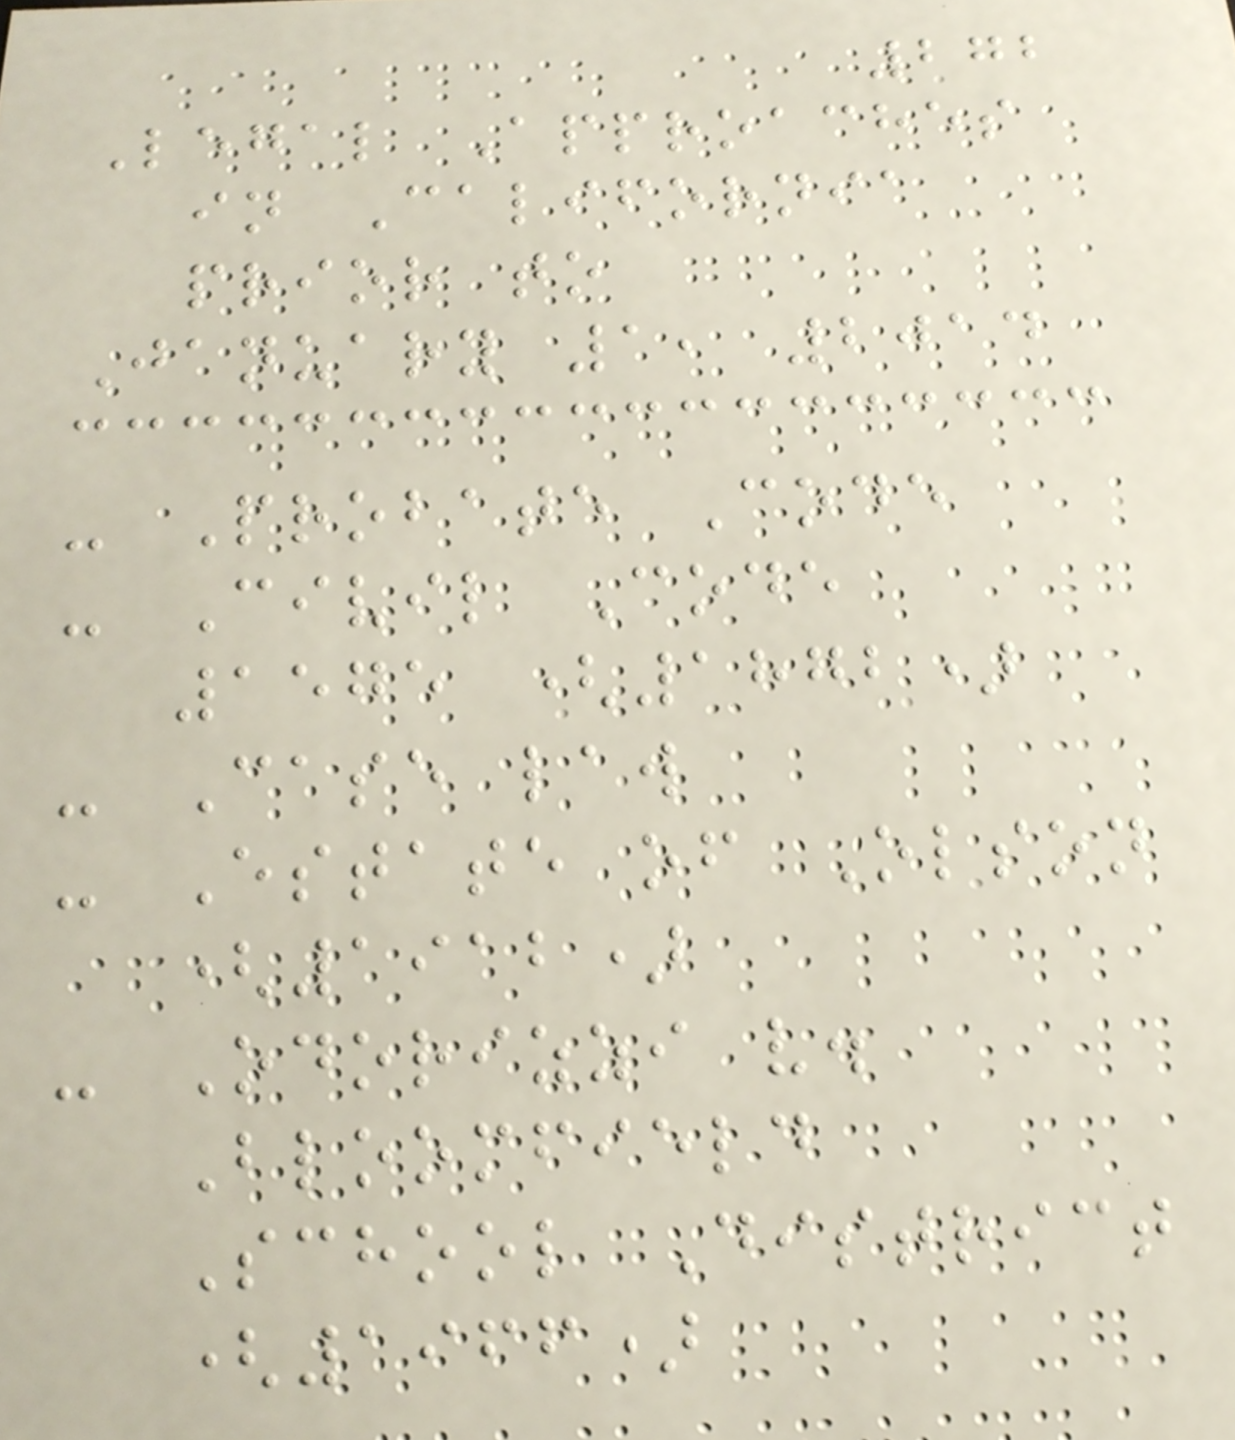272
Legal Approaches
in California
prior to
January 1, 2014
- Probate Code
- Civil Code
1575 (1872)
- Case law
- Estate of Olson
(1912)
- Odorizzi v.
Bloomfield
School District
(1966)
